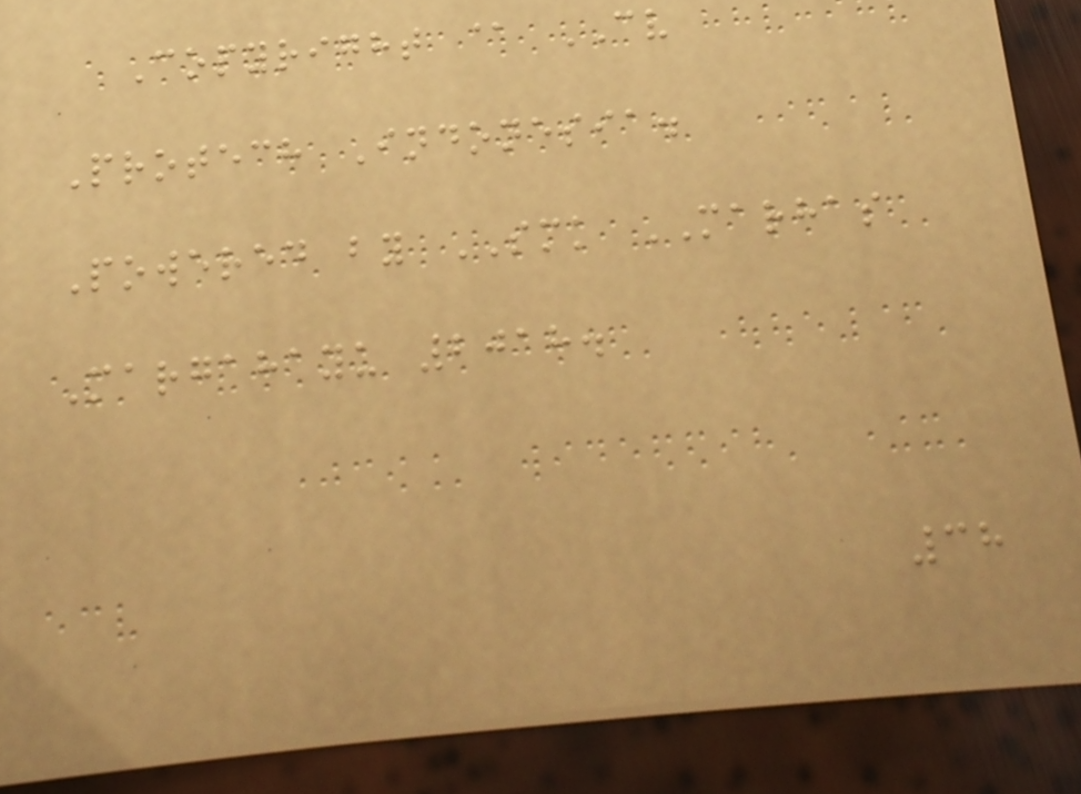Copyright @ CV
Protech Indonesia.
Powered by SMK MARHAS
Margahayu 2018.
38
